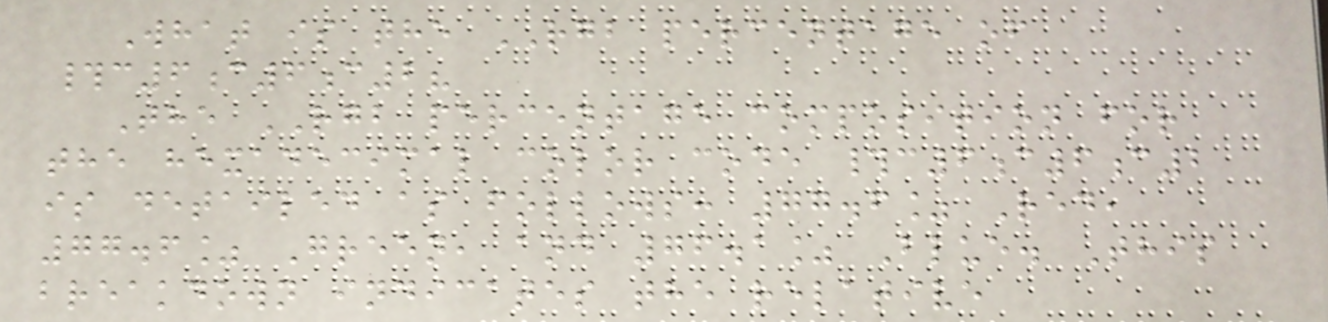What is the RGB percentage of
#c6c6c2?
The RGB percentage composition for
the hexadecimal color code #c6c6c2
is detailed as follows: 77.6% Red,
77.6% Green, and 76.1% Blue. This
breakdown indicates the relative
